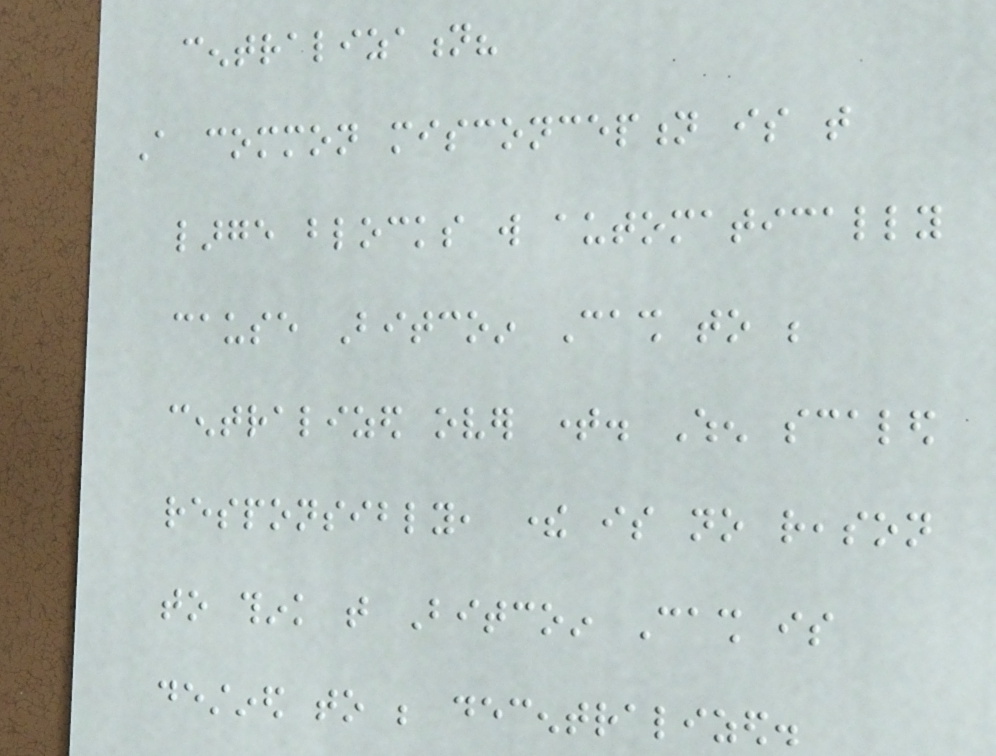centralization?
A common misconception is that
large blocks will automatically
cause Bitcoin Cash to be
centralized over time. When scaled
responsibly, there is no reason
to think that Bitcoin Cash is
destined to be decentralized.
